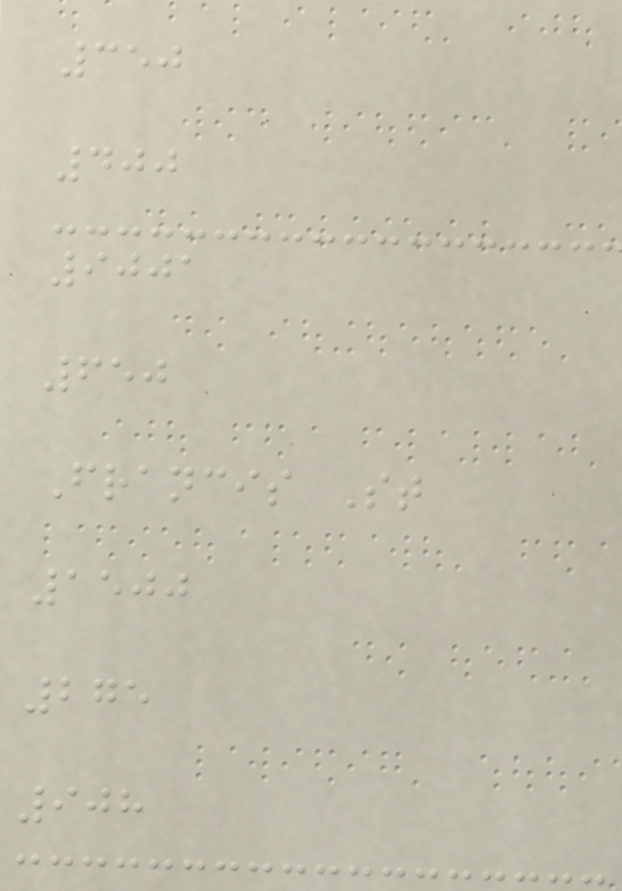350
400
9001
650
Francis St
1500
275
908
